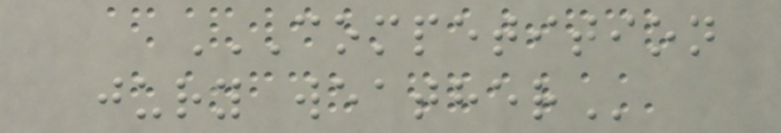COMPETITION
JURY WEATHER
